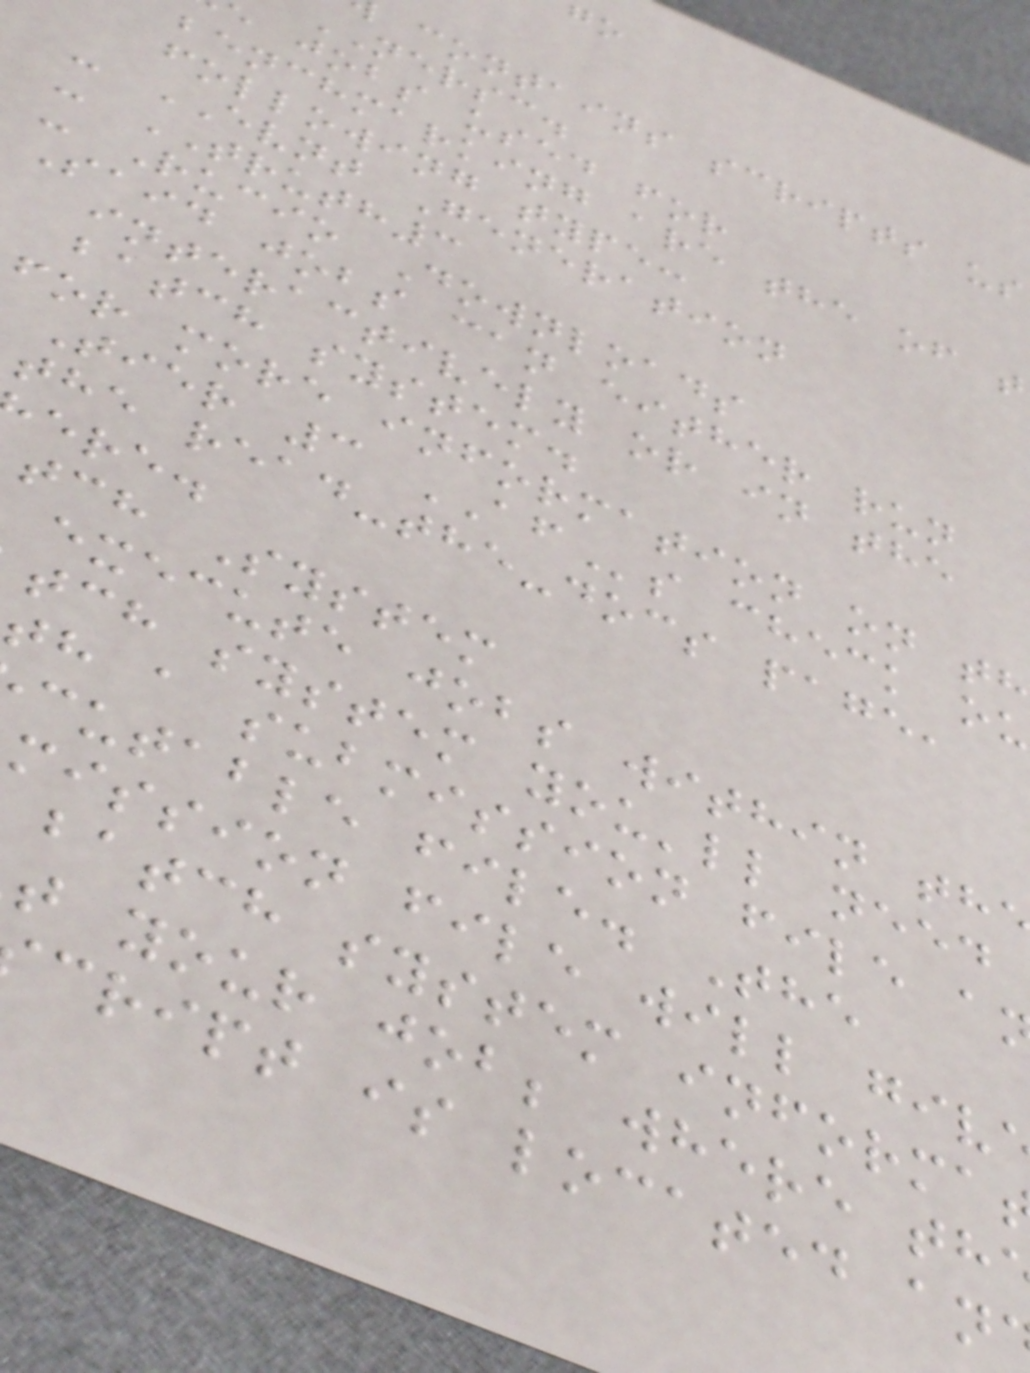contains scripts us
NERSC.
jobs used for
benchmarking are the of t
following type:
- EVNT Generation
- TRUTH3
- Rucio Downloads
Said jobs can either run
interactively or in the
batch system.
for more information on th
Tier 3 AFs check ou
the read-the-docs page,
ere.
tch System
execute jobs within th
tch system you'll need
th a submission file a
cutable file. The
mission file will giv
batch system informa
t your job; where th
cript is located an
